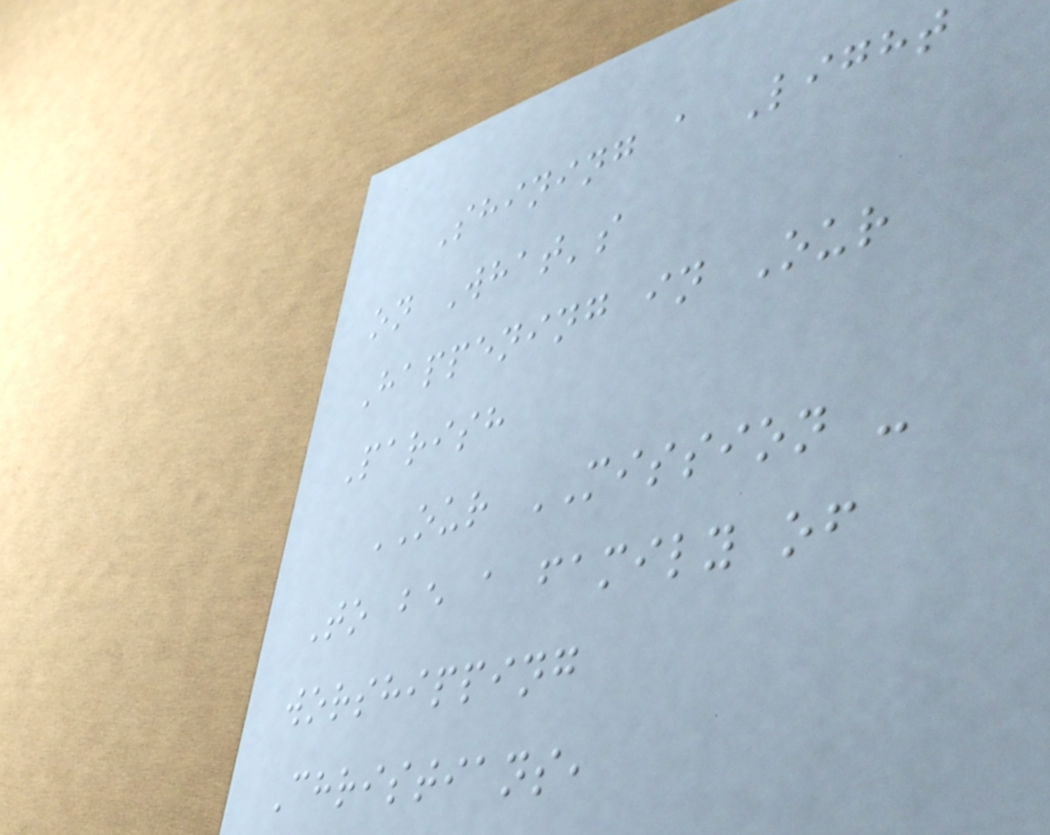Shining a Light
on What's
Happening in Our
Parish
OUR MISSION -
To be a family of
worshipping
Christians,
